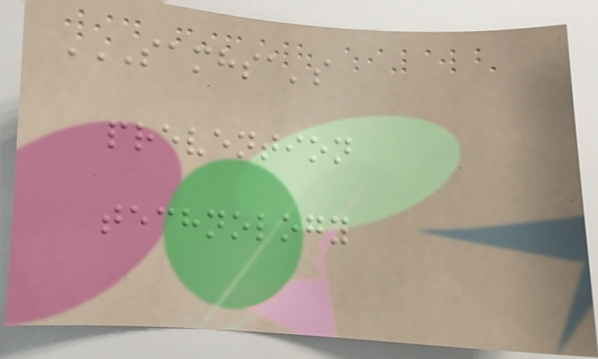SAMHSA'S
PREVENTION
TECHNOLOGY
